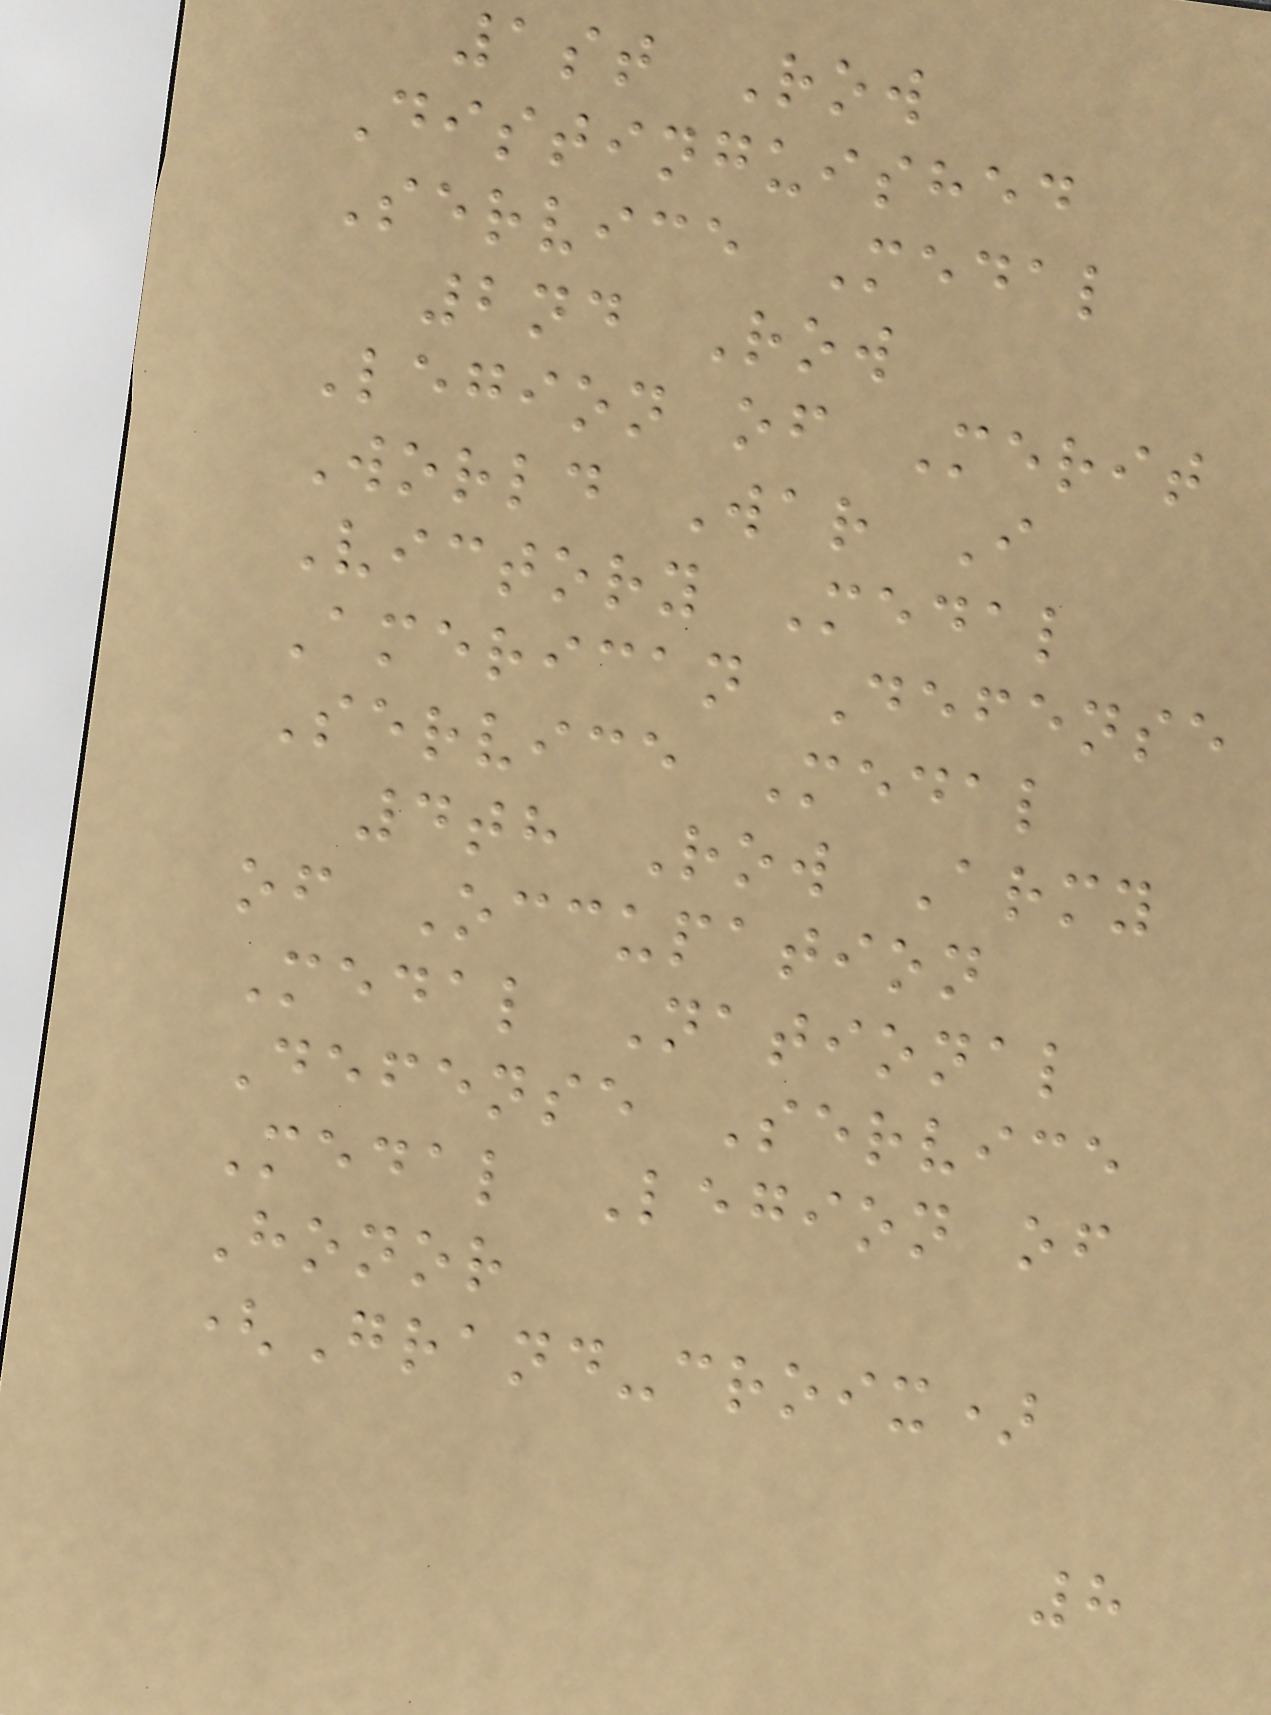1st Row
Distinguished
Service Medal
2nd Row
Legion of Merit
World War I
Victory Medal
American Defense
Service Medal
4th Row Army
of Occupation
Medal National
Defense Service
Medal Legion of
Honor
(Grand-croix)
8
